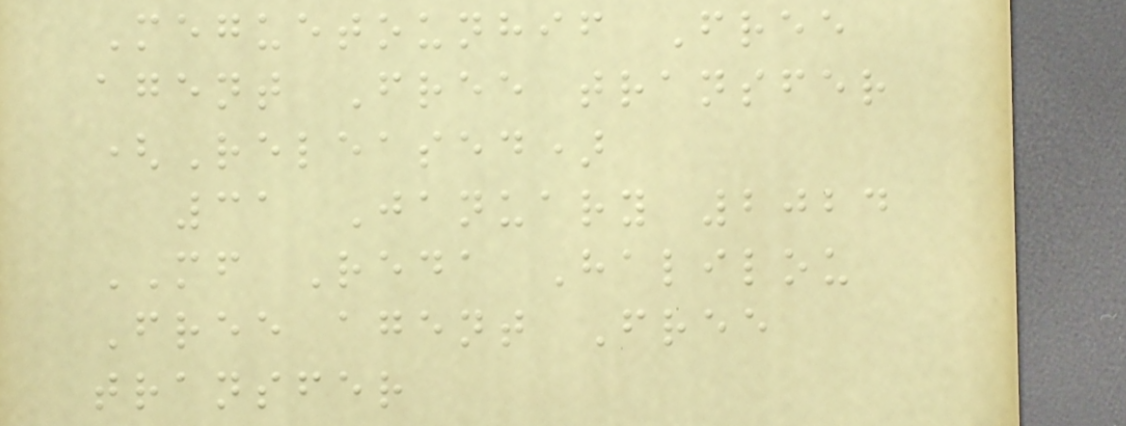Meguetounhif Free
agent Free transfer
(Released)
31 January 2024
MF Reda Halilou
Free agent Free
transfer
